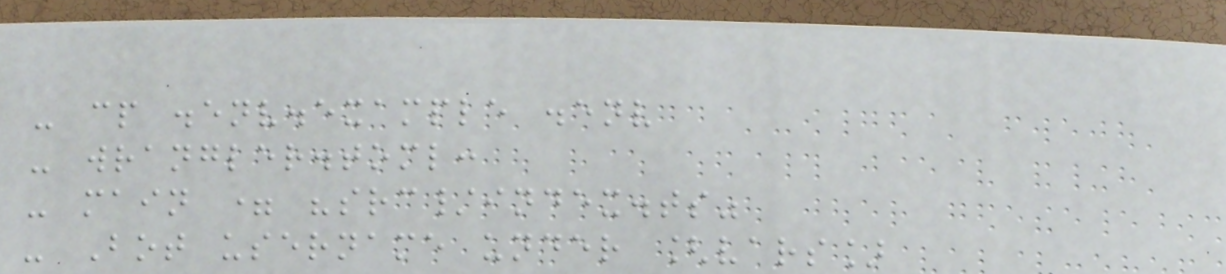- cp .env.example .env
- wrangler.toml:
- main = "src/index.ts"
- Bot username under [vars]
